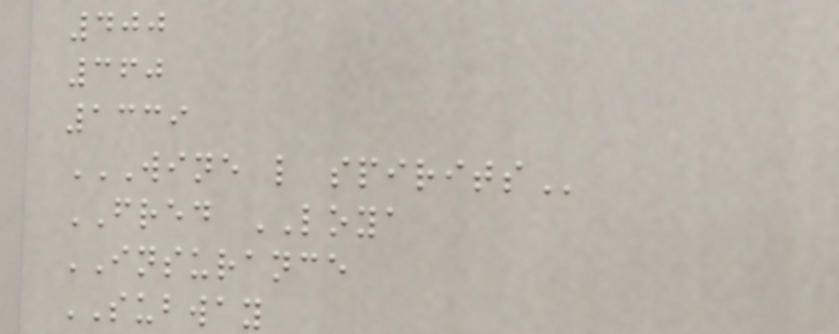400
360
1339
WINE L SPIRITS
FRED LOYA
INSURANCE
SUBWAY
